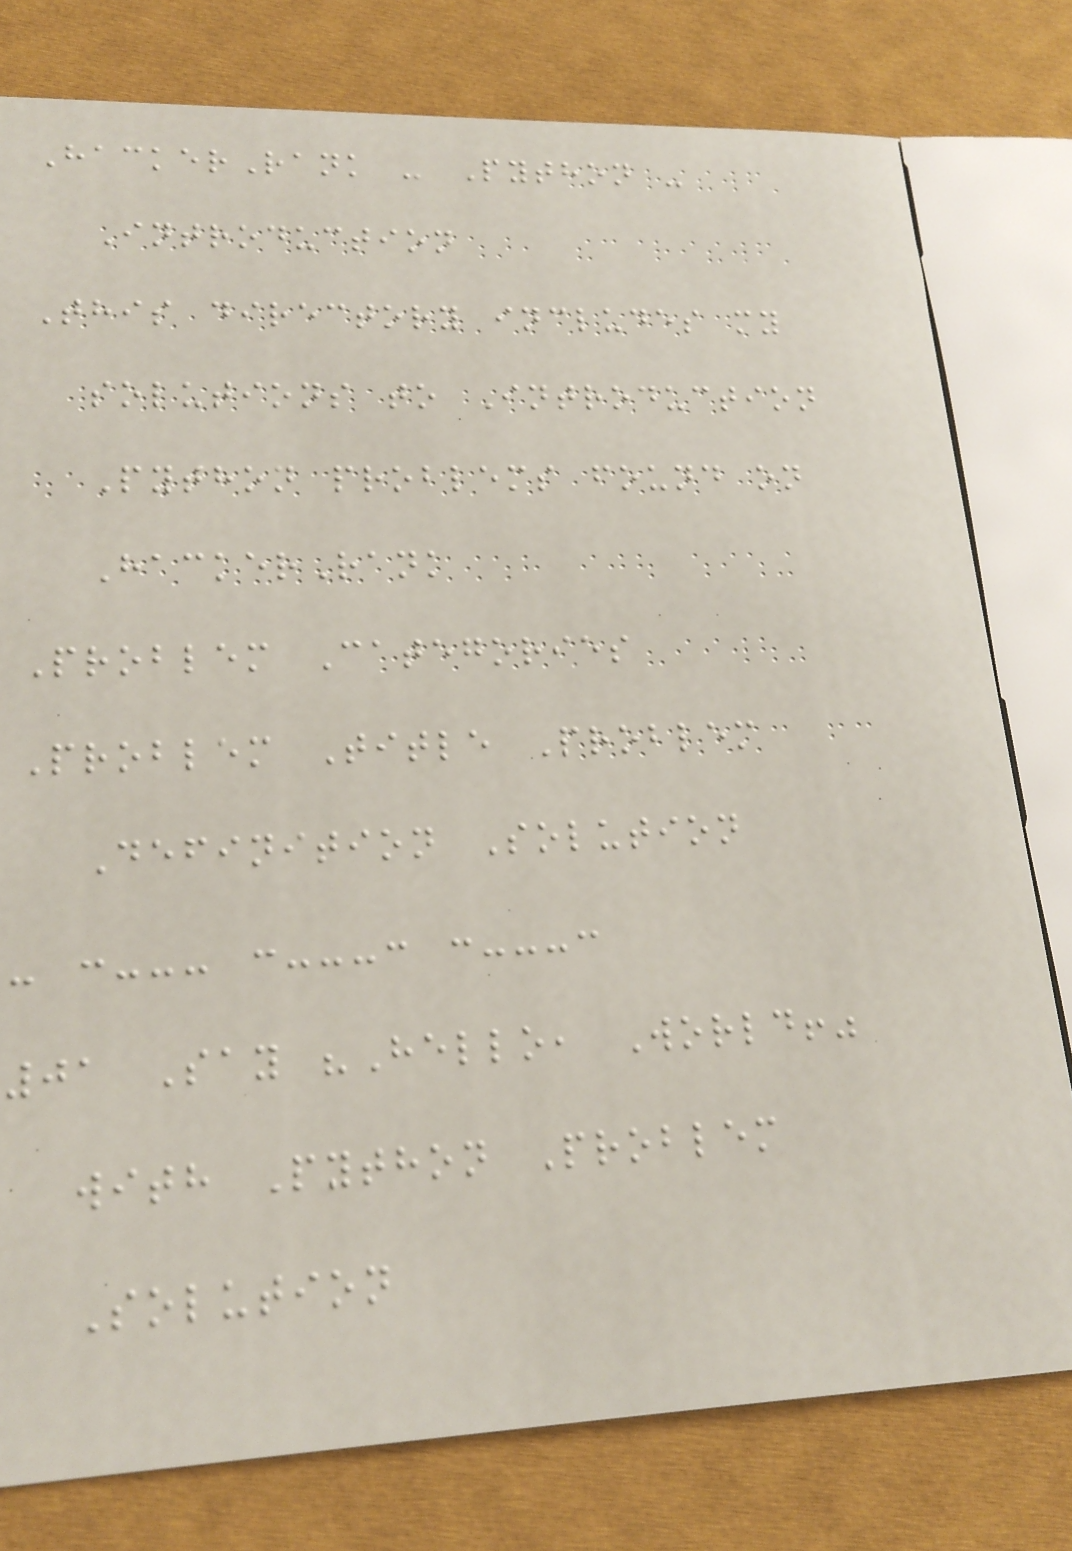HackerRank - Python -
Introduction
This directory includes my
solutions to Introduction
Python problems found on
HackerRank
Problem Categories
Problem Title Problem
Definition Solution
- :--- :---: :---:
01 Say "Hello, World!"
with Python Problem
Solution
